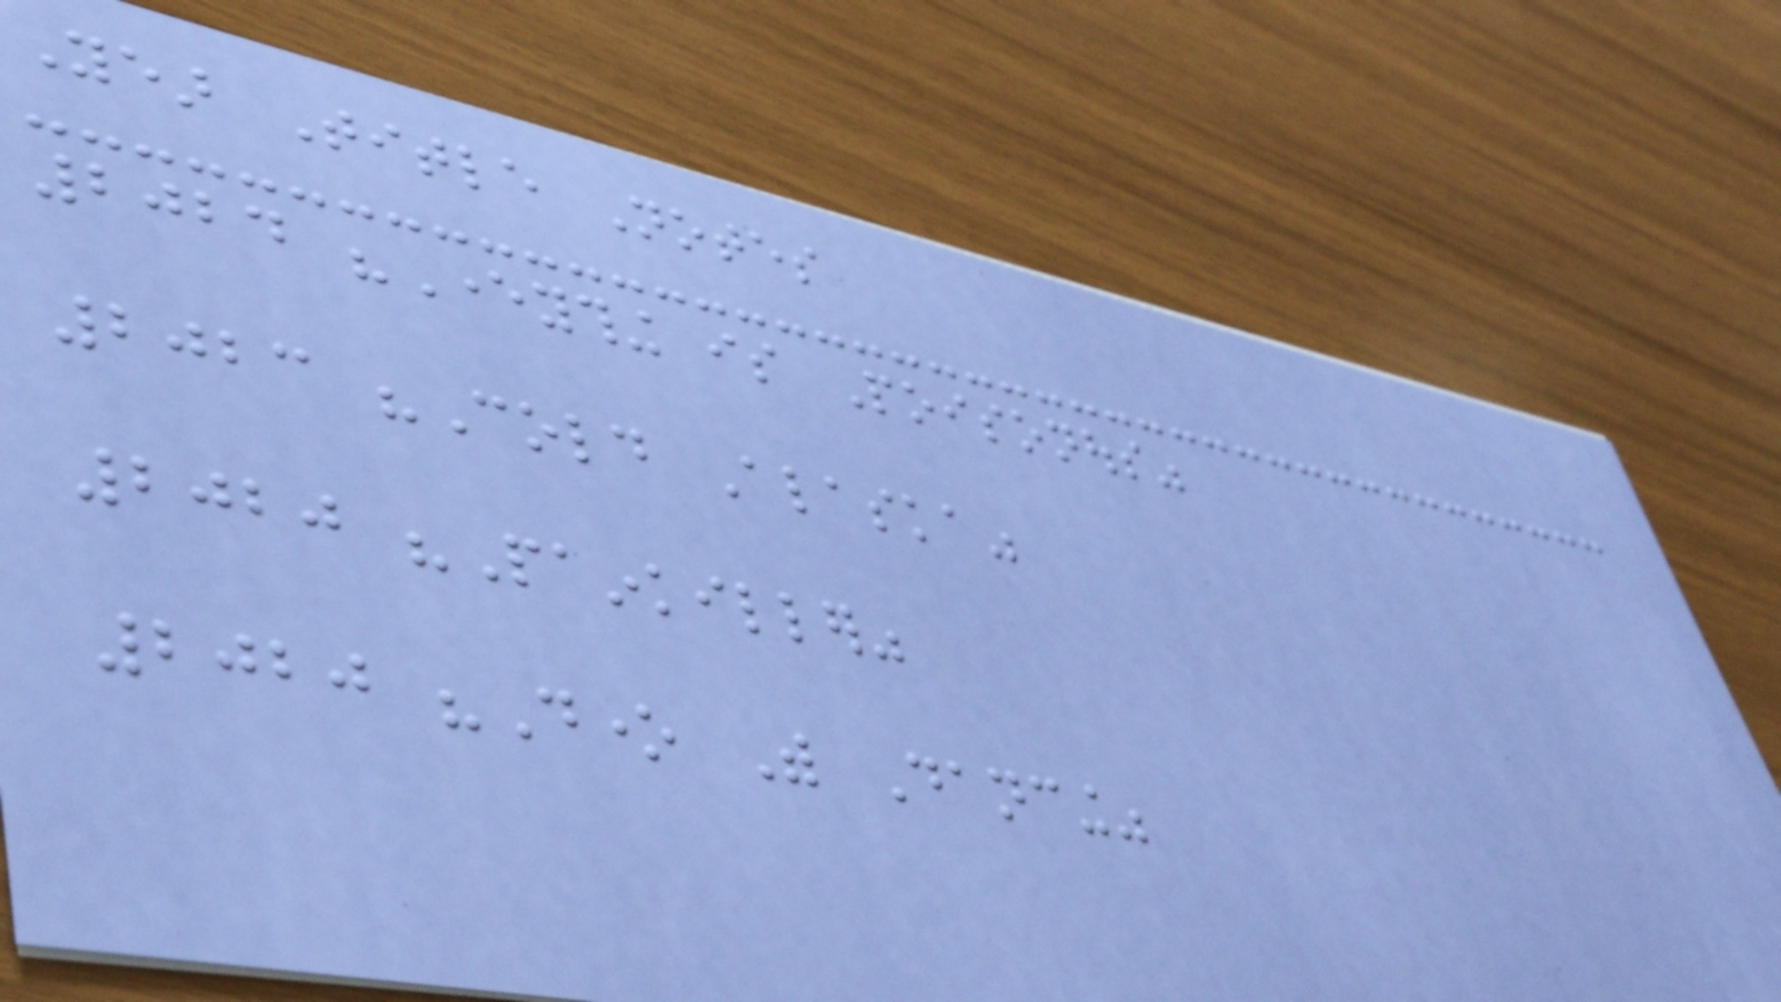Year Title Notes
2024 "Everything is Poisonous"
2023 "Cold Alaska"
2020 "Painkiller"
2020 "Done With Dancing"
